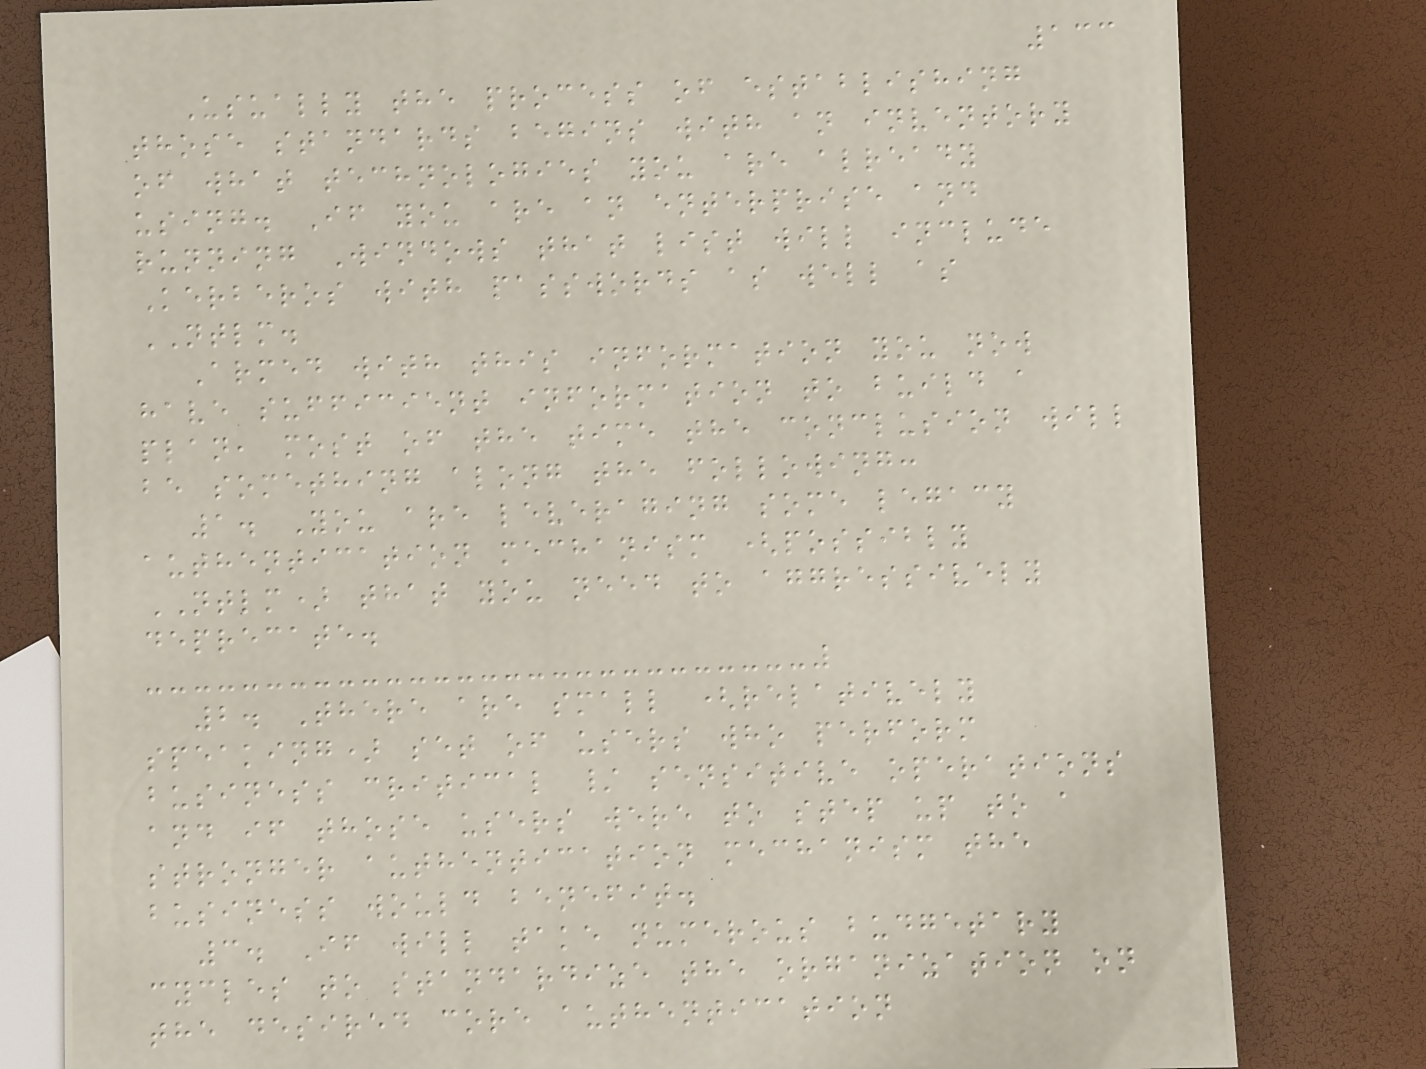133
Usually the process of establishing
those standards begins with an inventory
of what technologies you are already
using. If you are an enterprise and
running Windows that list will include
Kerberos with passwords as well as
NTLM.
Armed with this information you now
have sufficient information to build a
plan, most of the time the conclusion will
be something along the following:
1. You are leveraging some legacy
authentication mechanism (possibly
NTLM) that you need to aggressively
deprecate.
2. There are small (relatively
speaking) set of users who perform
business critical / sensitive operations
and if those users were to step up to a
stronger authentication mechanism the
business would benefit.
3. If will take numerous budgetary
cycles to standardize the organization on
the desired core authentication
